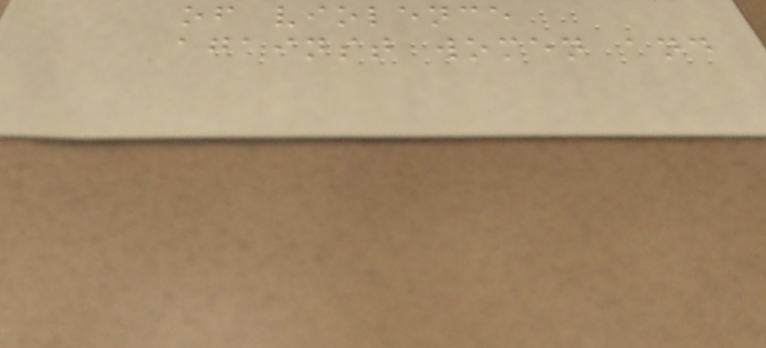of violence
against women and
